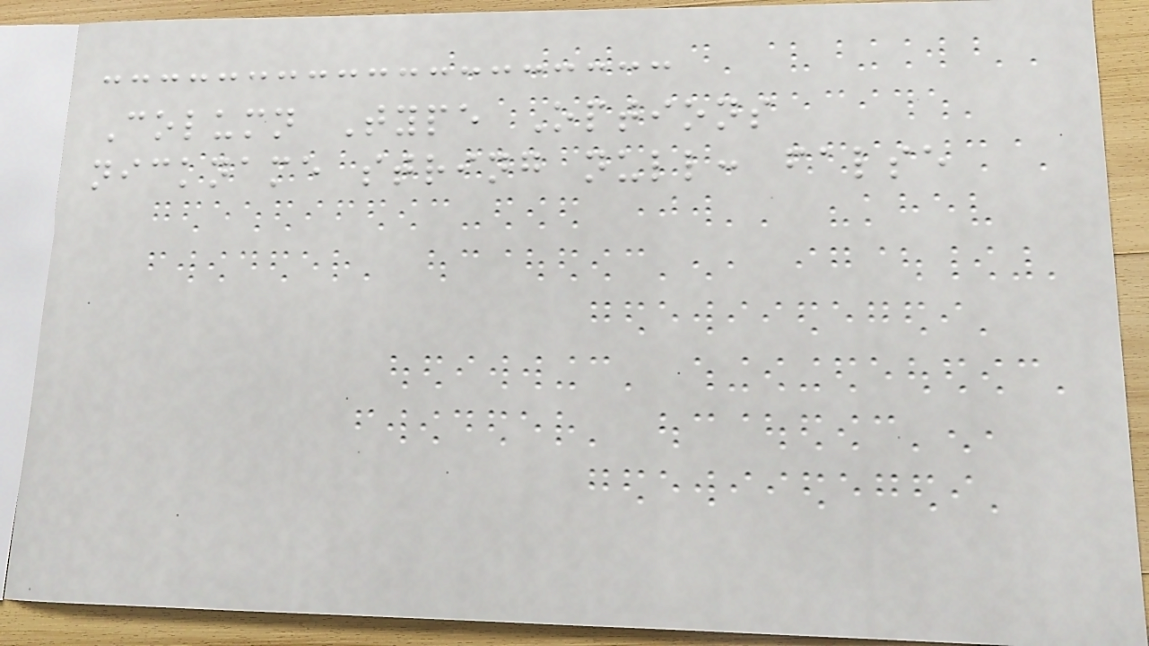Column Type Options
nickname string null: false
